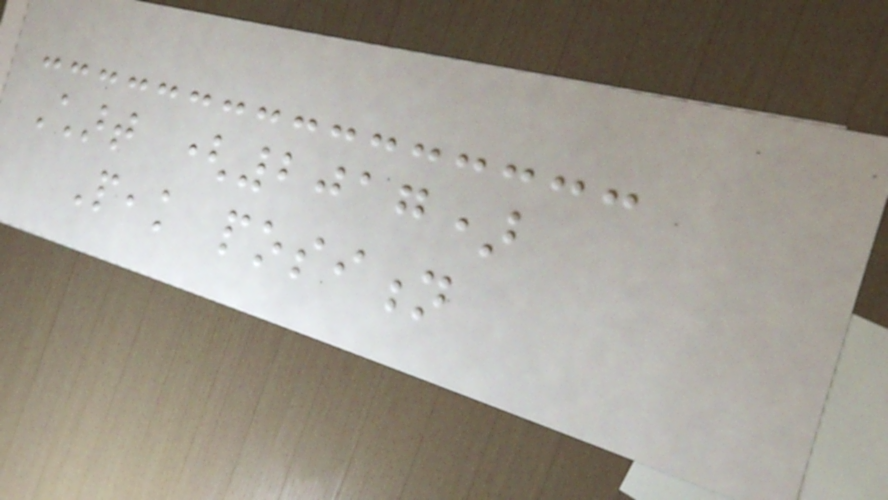Chart (2017)
Peak position
